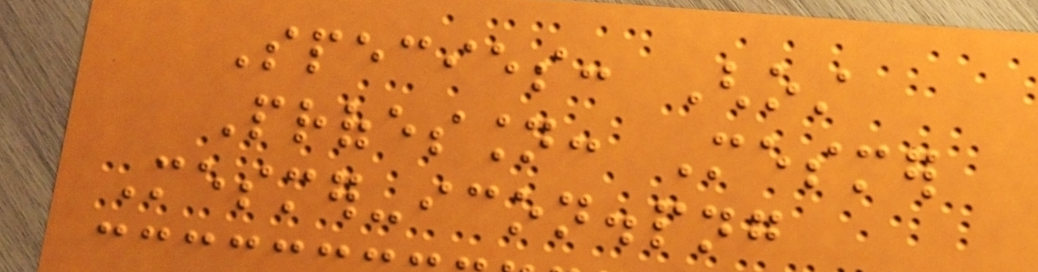Species: Ghost
Profession: Mesmer
Mesmer-icon.png
